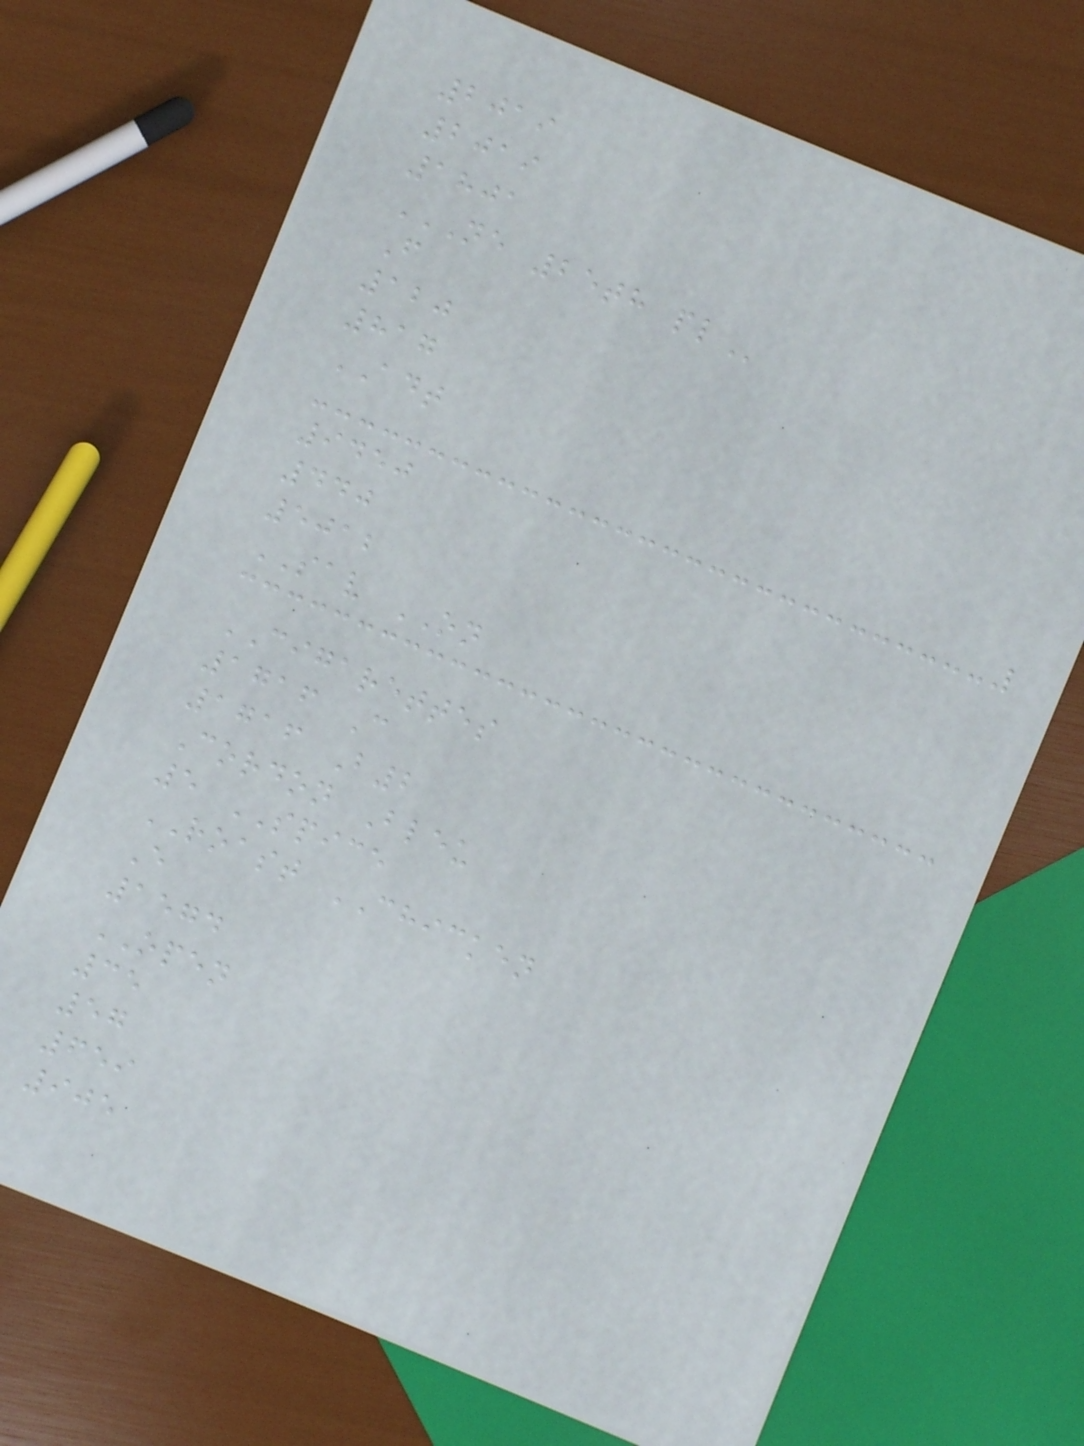2019
2019
1801
NE 25TH PL
F
120
817
ADT
9450
440
5012
SAV ON
CIGARETTES
1716 C
1716 B2
Cordon Bleu
5 SPICE
ROAST CHICKEN
E
1574
OPEN
35
57
659
905
